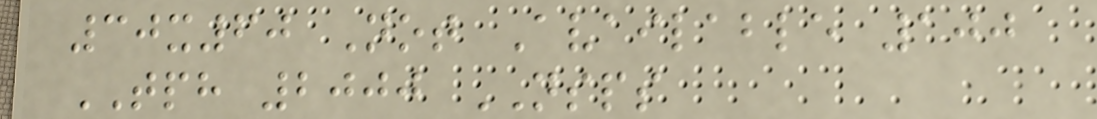30x60 Not Available 100
TPH 2000 NSPS
